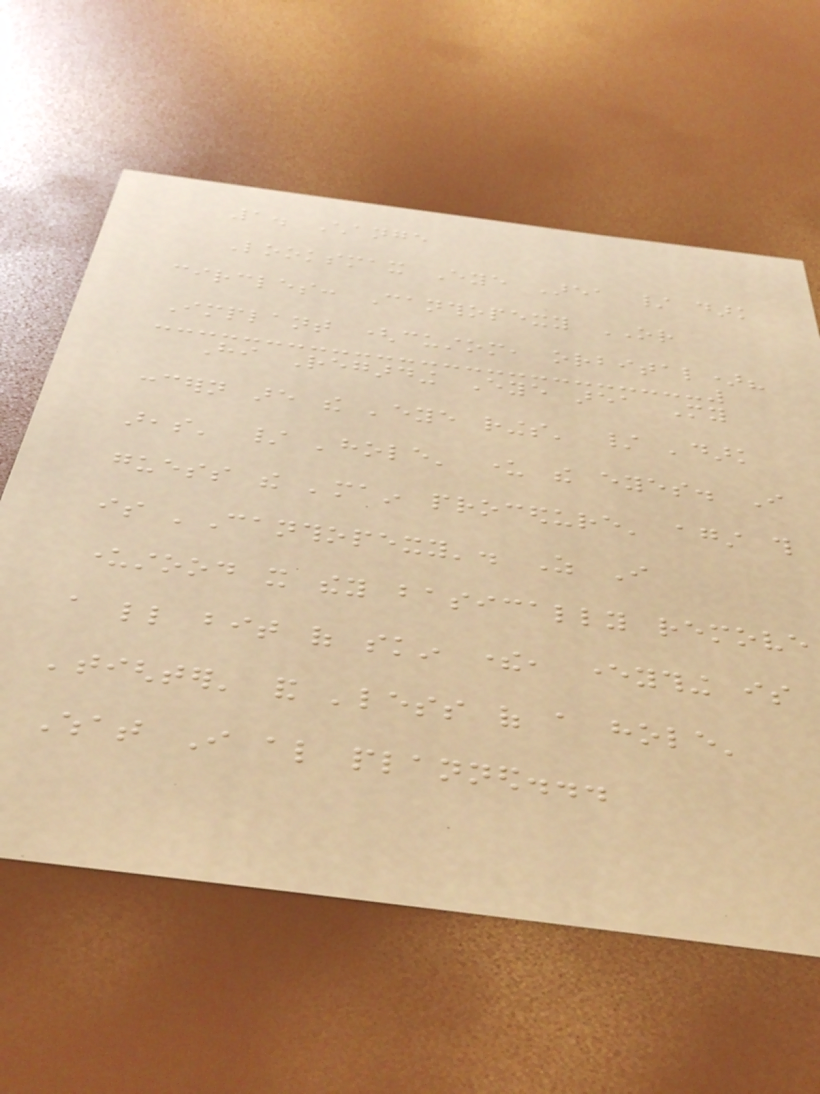1. Change
Looksmax Eye Area / dark
circles: Canthopexy OR
Implant (custom, orbital)?
Hi Regarding Eye area My
concern are the 'eye rings' / 'dark
areas' / 'hole' under the eyes. I
guess the 'main procedure' against this
is 'Canthopexy'. As I
understood it they basically remove
a little bit of skin there, everything is
'tighter' and 'less of a hole'
What I also planned...
